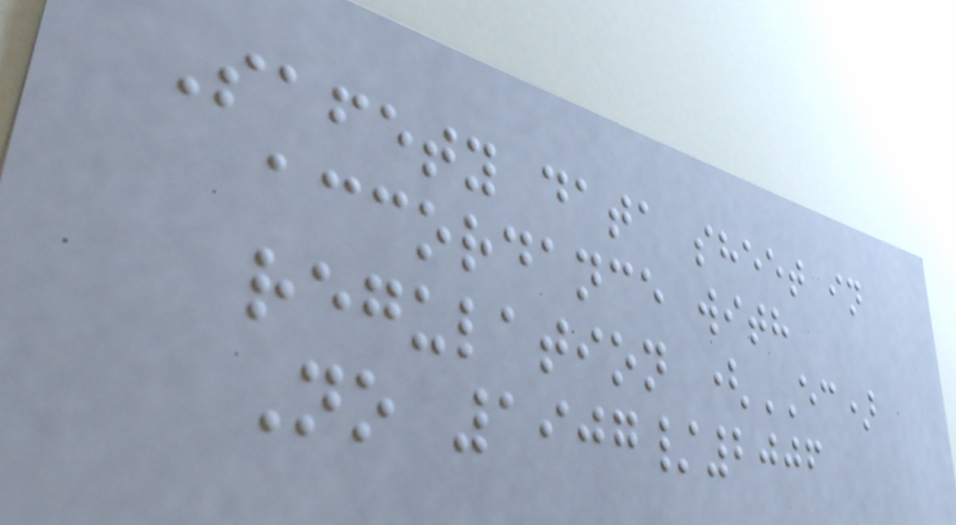Safety data sheet in
accordance with
regulation (EC)
No 1907/2006
